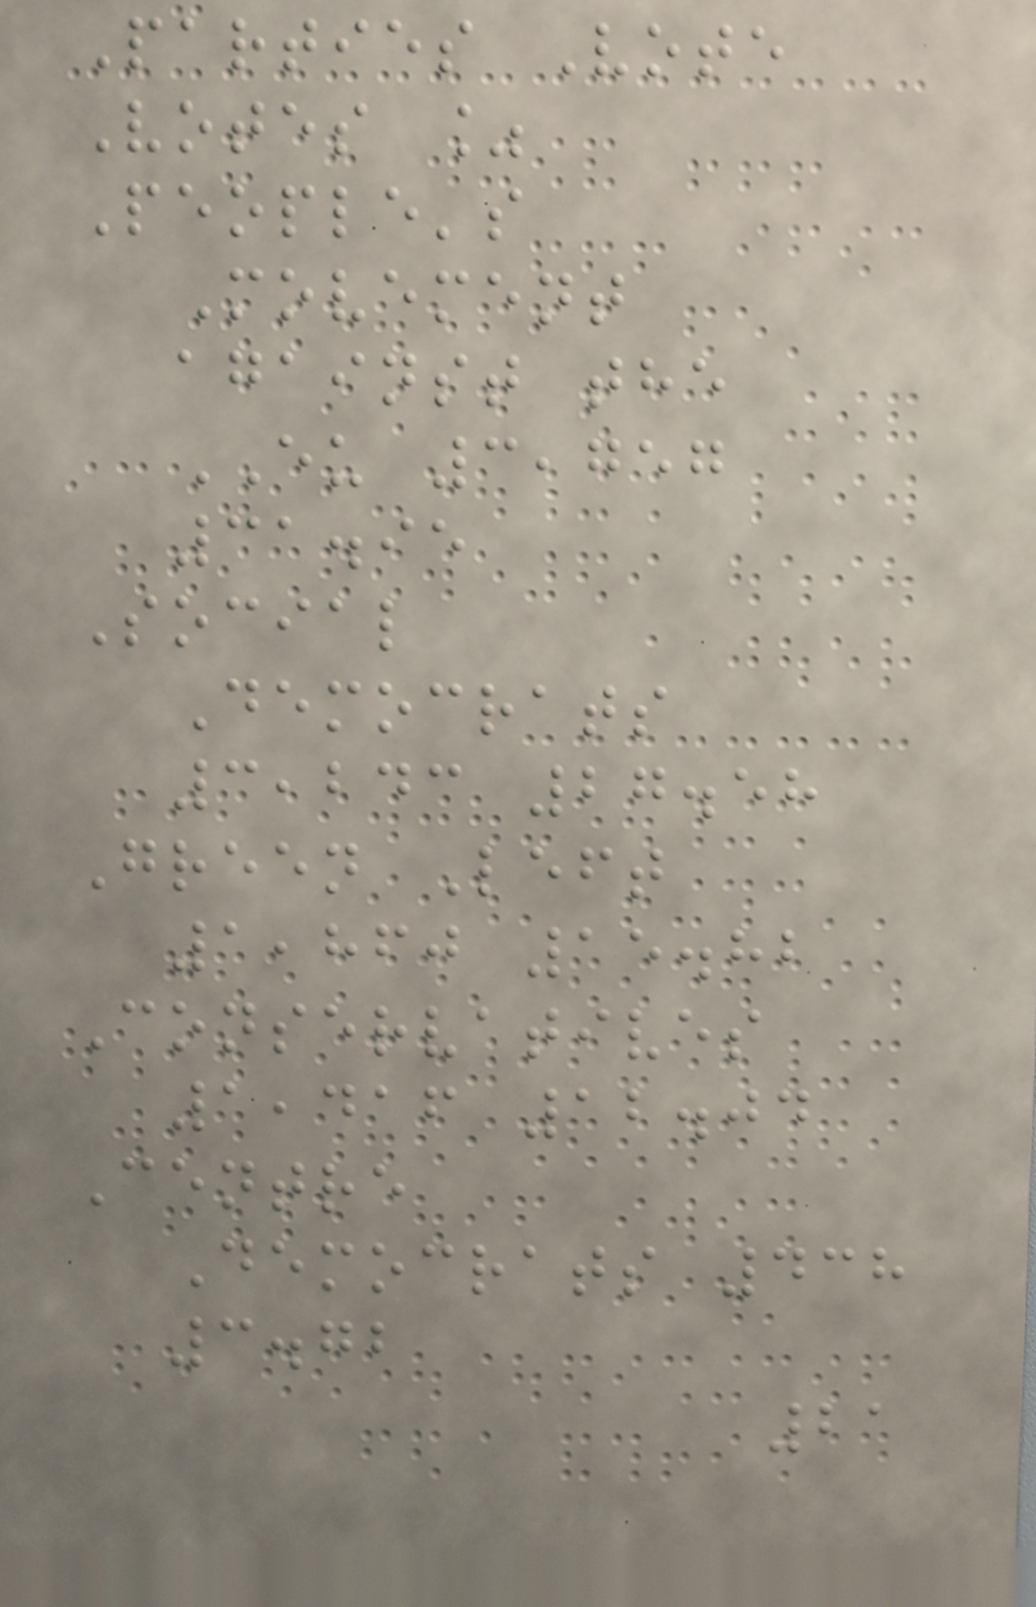Parties Vote
Votes %
People's
Movement
against the
EU 3,757
31.95
Social
Democrats
3,243 27.58
Green Left
1,860 15.82
Conservatives
1,416 12.04
Centre
Democrats 438
3.72
21
